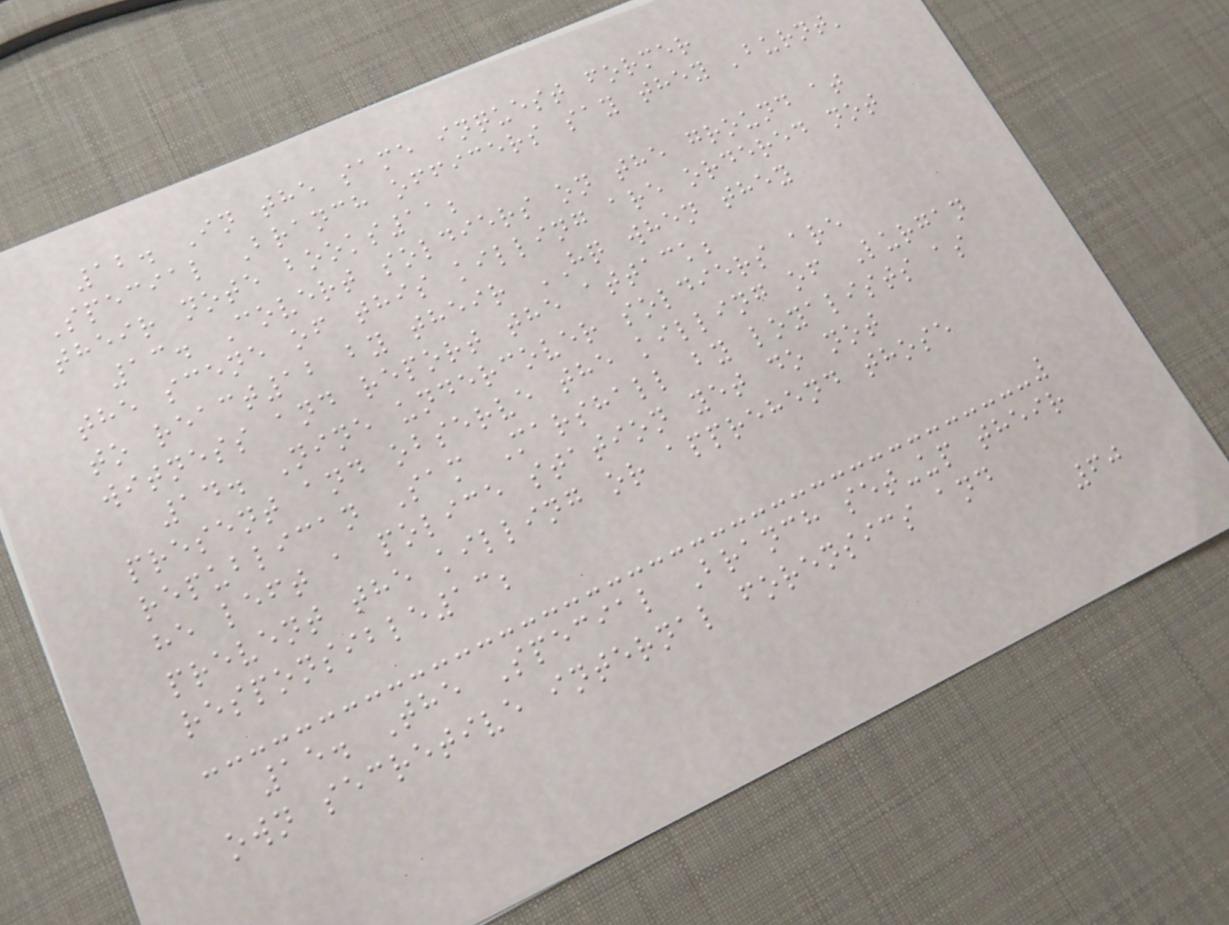12. In the same inquest former
Special Branch officers say they 'burnt'
their note books11;
13. Covert soldiers on the ground at
the scene of this killing are ordered not
to react12 by their HQ when they
witness and report the attack;
14. Nine undercover soldiers are
present and observe the killing of Lurgan
republican Sam Marshall by loyalists as
he left a police station yet do not
prevent the killing or apprehend those
responsible13;
15. The Special Branch set-up their
own secretive internal forensics and
60
